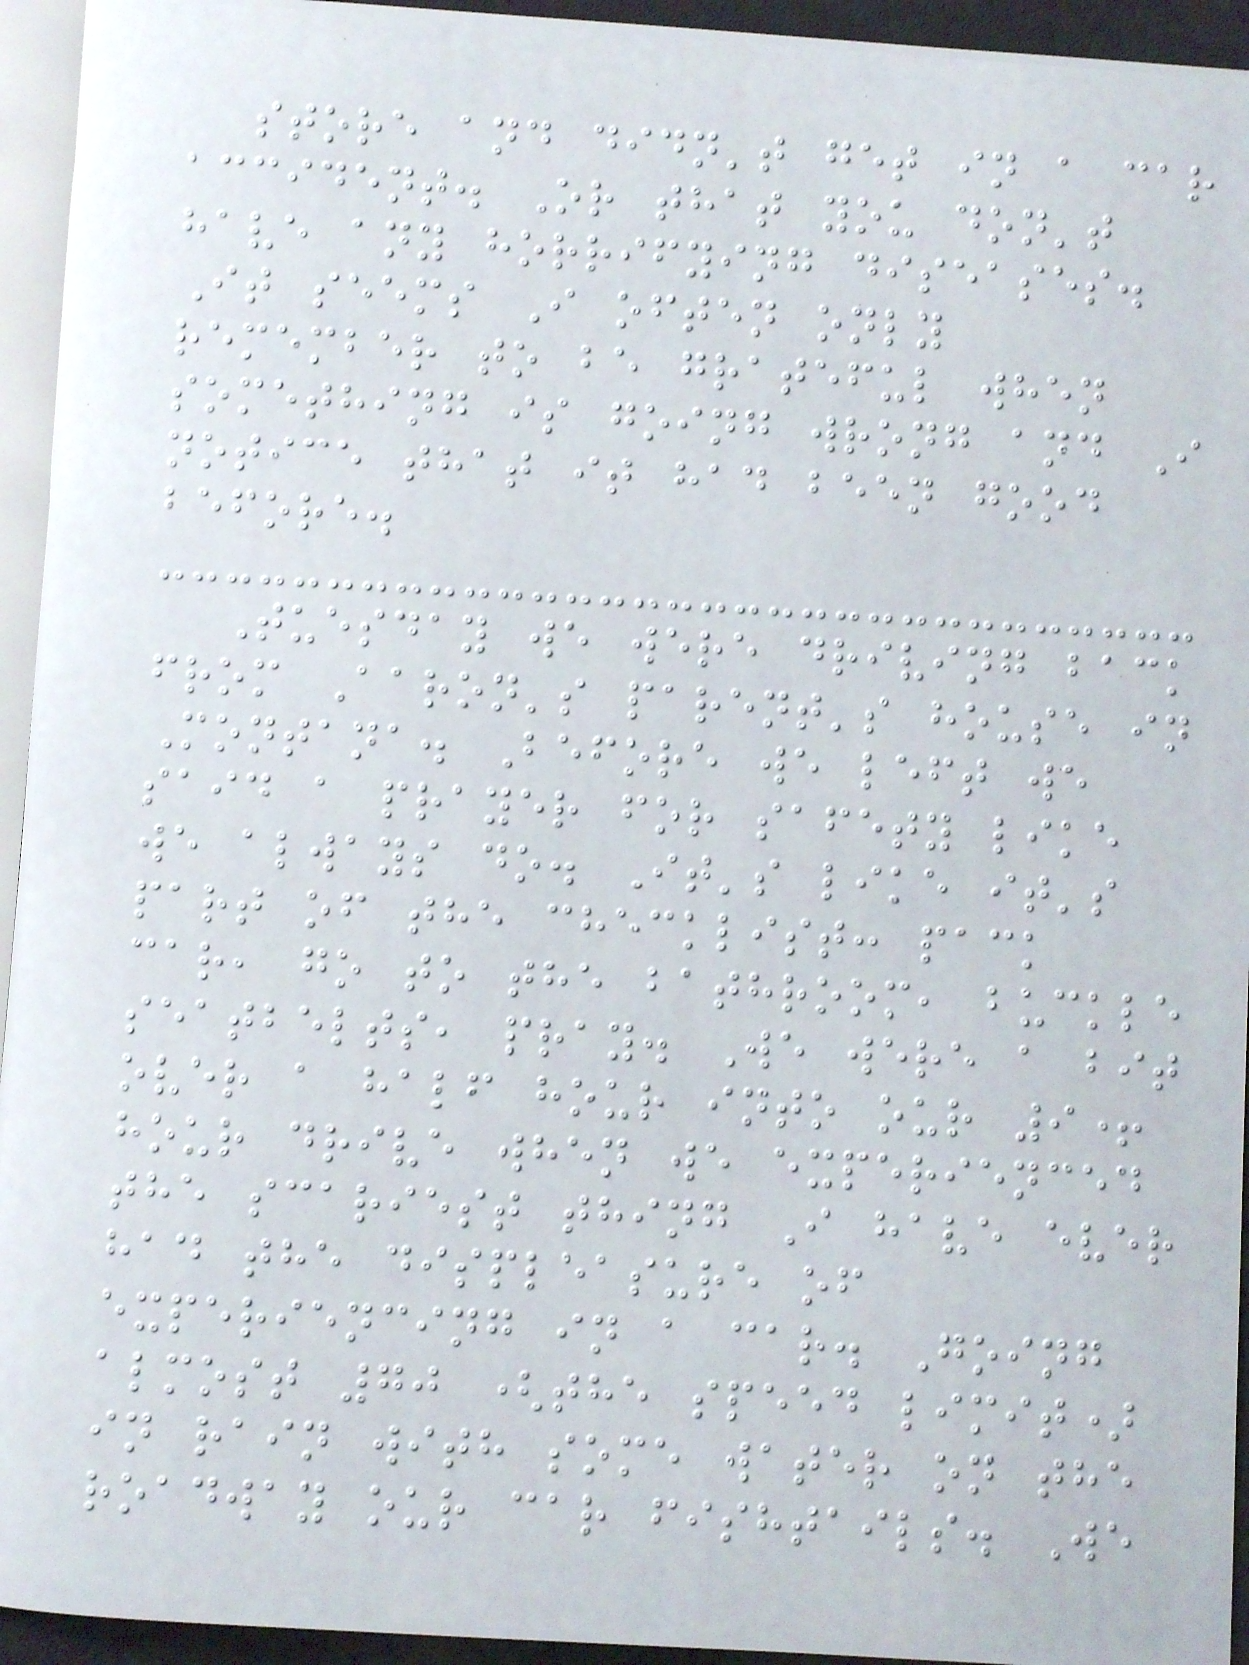store and didn't get in a car
accident. Or that you don't
have any horrifying diseases.
It seems I often only
remember to be grateful when
something is going wrong and I
notice that it had been good
before.
Tuesday we were driving back
from Aaron's parent's house in
Montana. Before we left we
said a prayer for safety like
we always do. It's like it's
part of the checklist: pack
car, go to the bathroom, buckle
seatbelts, pray. We were a bit
over a half hour into our 9+
hour drive when we experienced
the scariest thing I have ever
had the displeasure of
experiencing in a car. Going
almost 70 (the speed limit)
in rain with some water on the
roadway our car fishtails. We
